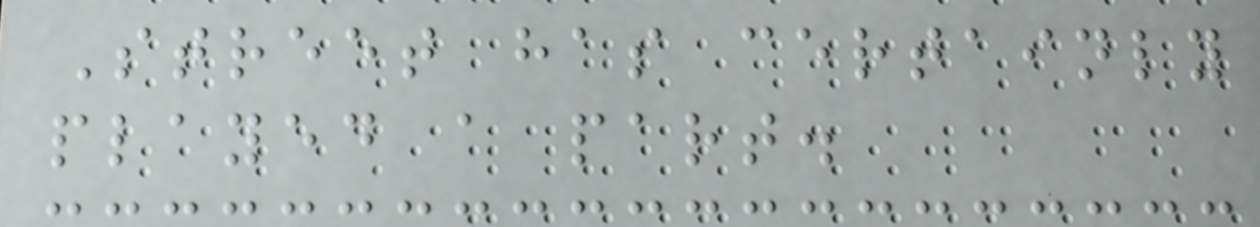Street has certainly
played a part.
